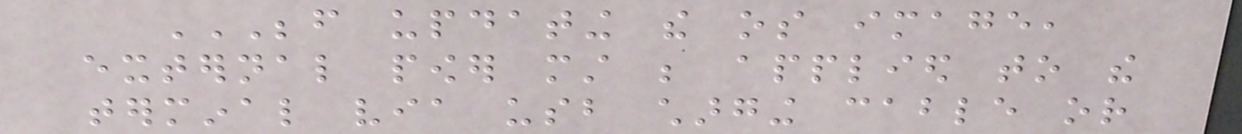BEFORE UPDATING THE OS IMAGE,
EXTERNAL POWER MUST BE APPLIED TO THE
TERMINAL VIA USB CHARGING CABLE OR
